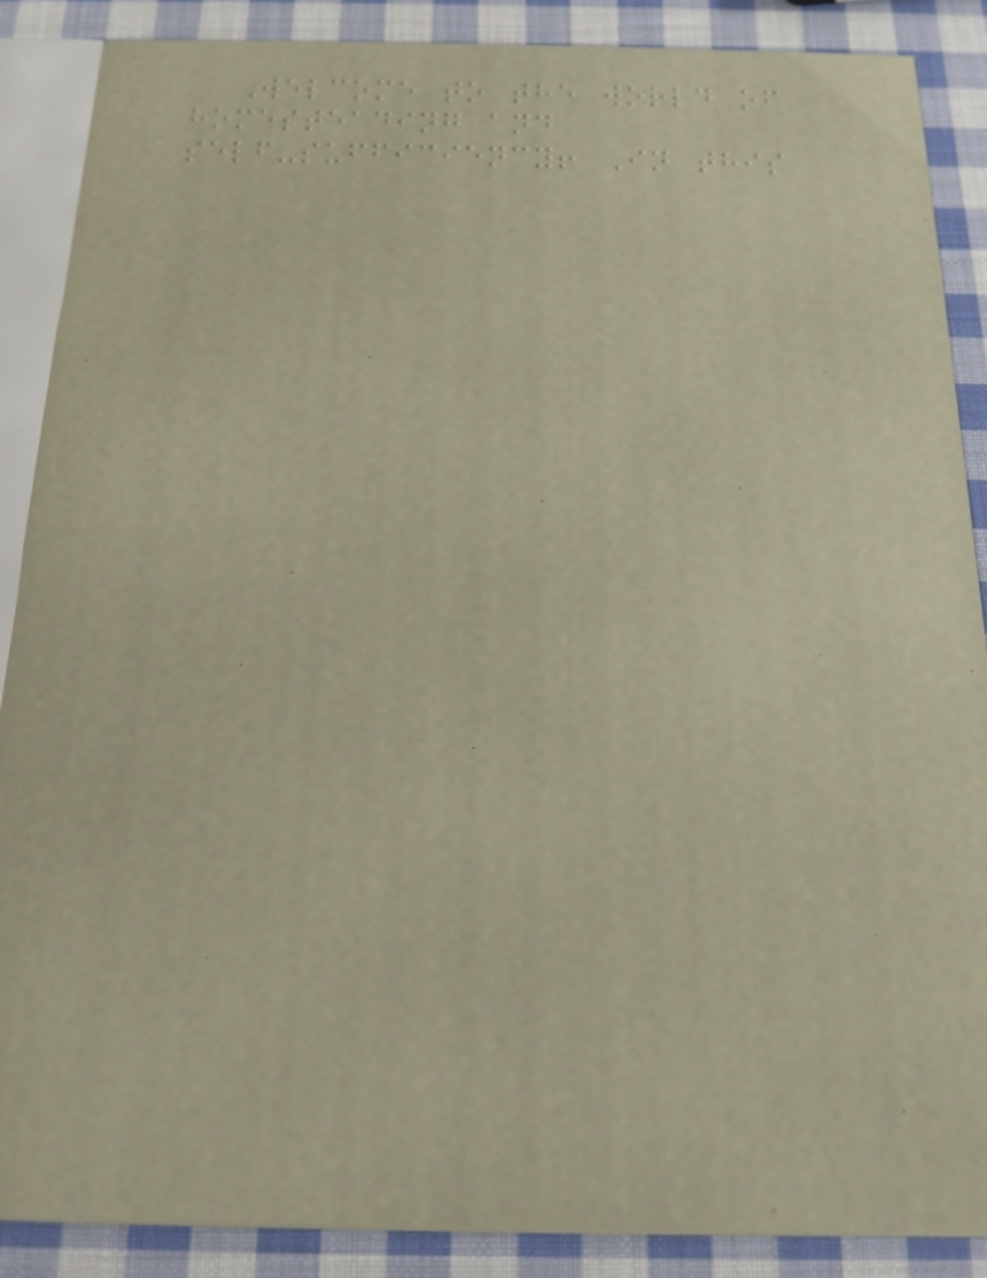Welcome to the world of
homesteading and
self-sufficiency! In this
